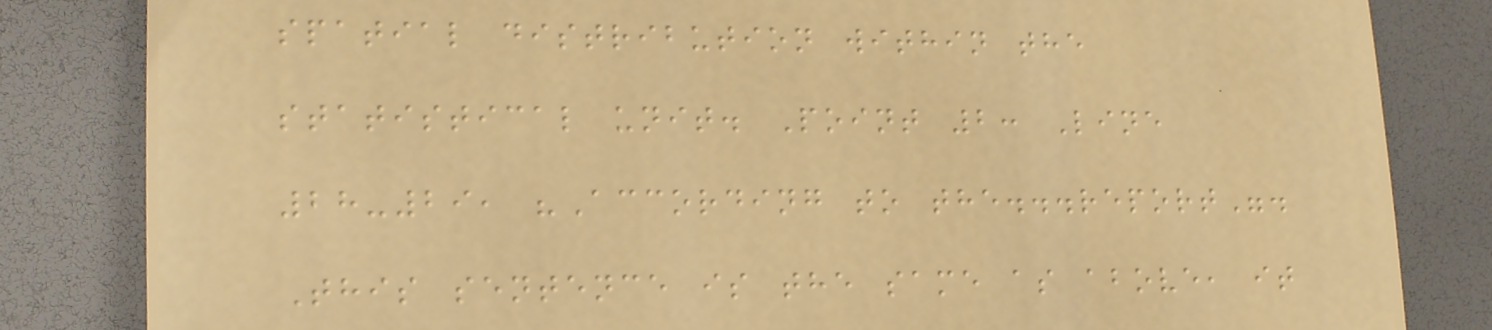spatial distribution within the
statistical unit. Point 2: Line
28-29, "According to the...report".
This sentence is the same as above, it
